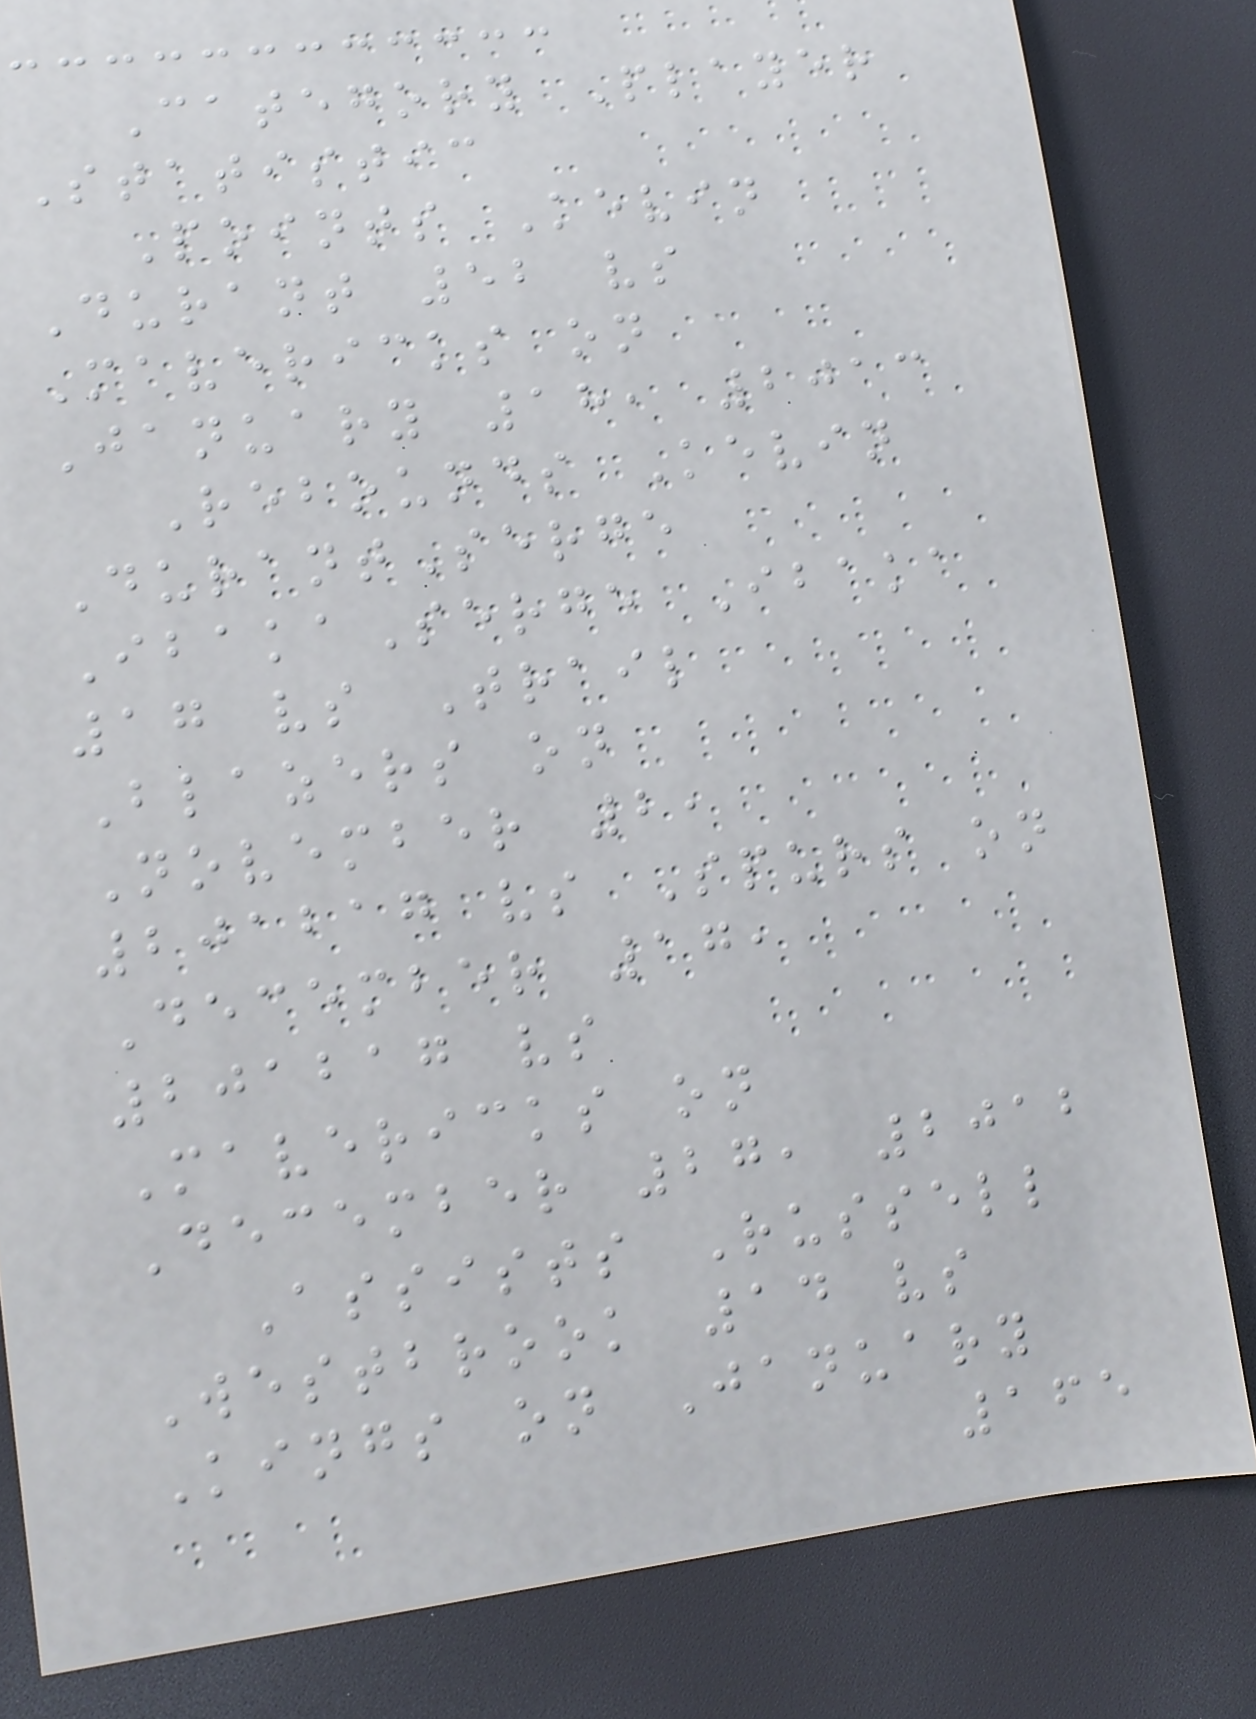Category Player
Statistic
Points Kevin
Durant 52 vs
Mavericks on
January 18, 2013
Rebounds Kevin
DurantSerge
IbakaSerge Ibaka
17 vs Trail
Blazers on
November 2,
201217 vs Spurs on
December 17,
201217 vs
Mavericks on
December 27, 2012
Assists Russell
Westbrook 14 vs
Kings on January
165
